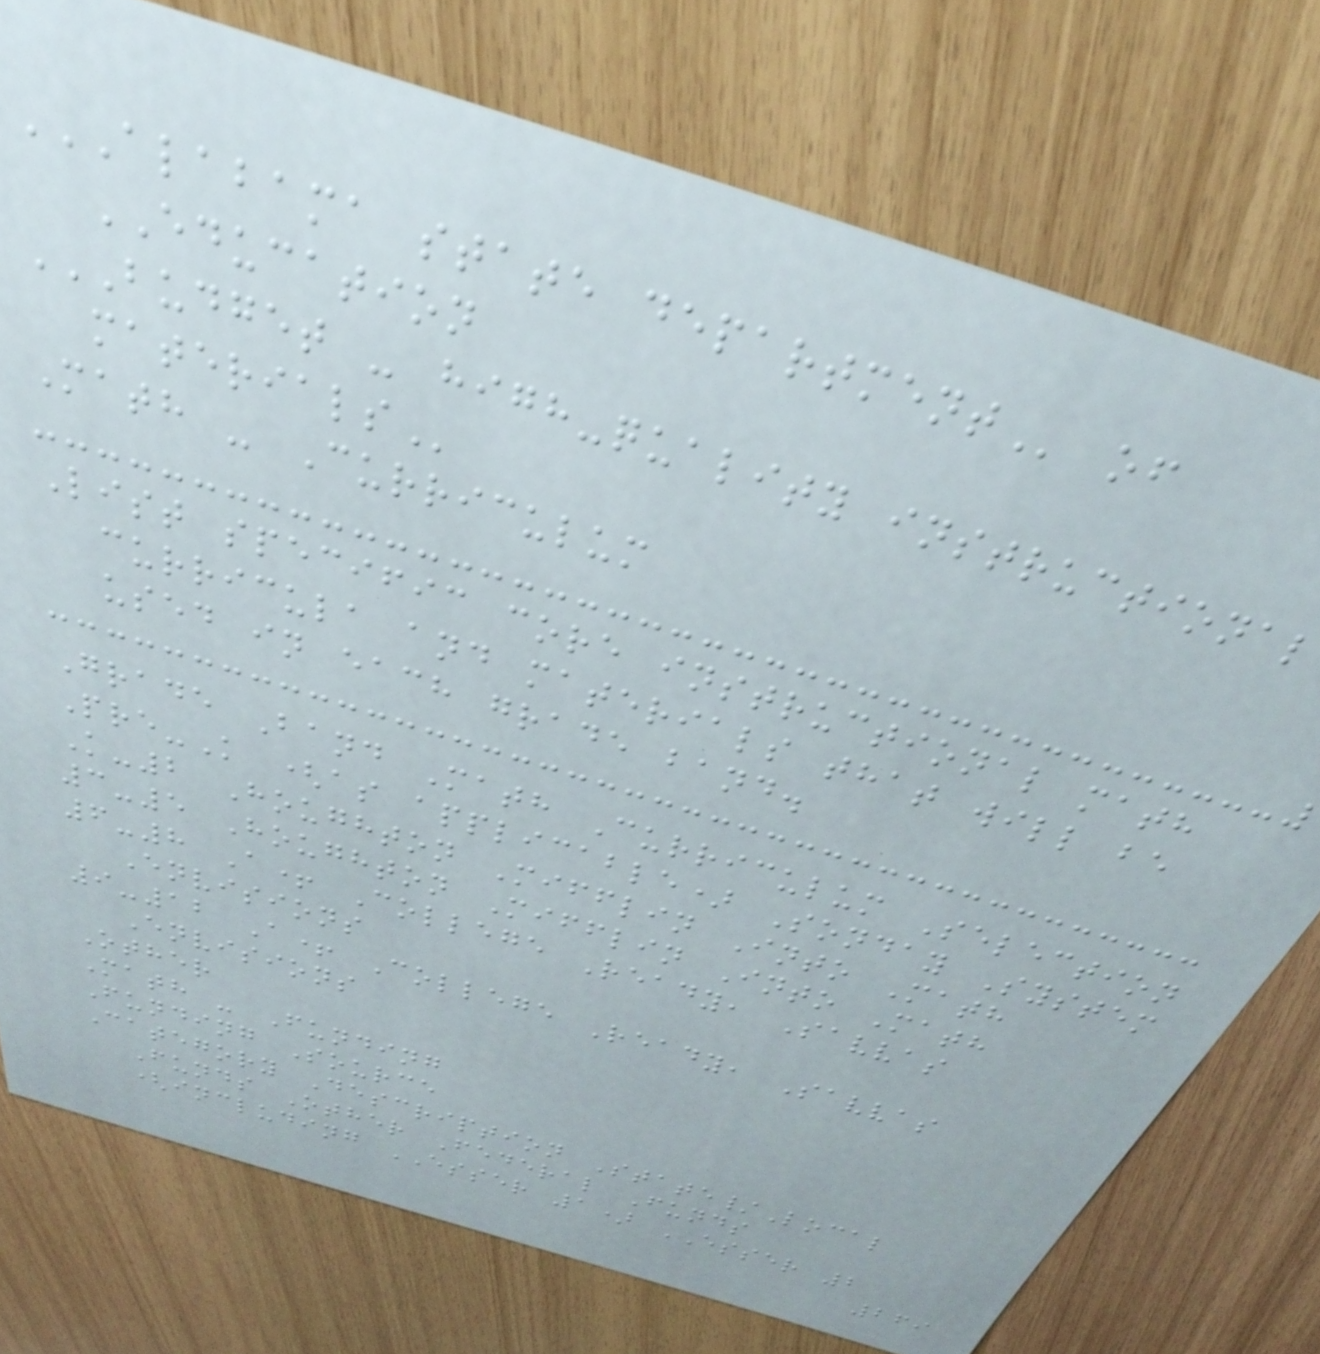ALABAMA STATE DEPARTMENT of
EDUCATION
BUDGET - HIGH-QUALITY INSTRUCTIONAL
MATERIALS
Math - Curriculum
List specific core instructional math
curricula and materials that will be
used in each grade band.
Grade Band Math Curriculum Selection
Pre-K (as applicable) Sonday System
K-2 Houghton Mifflin Into Math
3-5 Houghton Mifflin Into Math
6-8 A+ College Ready, Savvas
Envisions
9-12 A+ College Ready, Savvas
Envisions
Other
Math - Funding
Funding Source
Category Description State/Local
Funds Other Federal Funds
(including ESSER 1) ESSER 2
269
